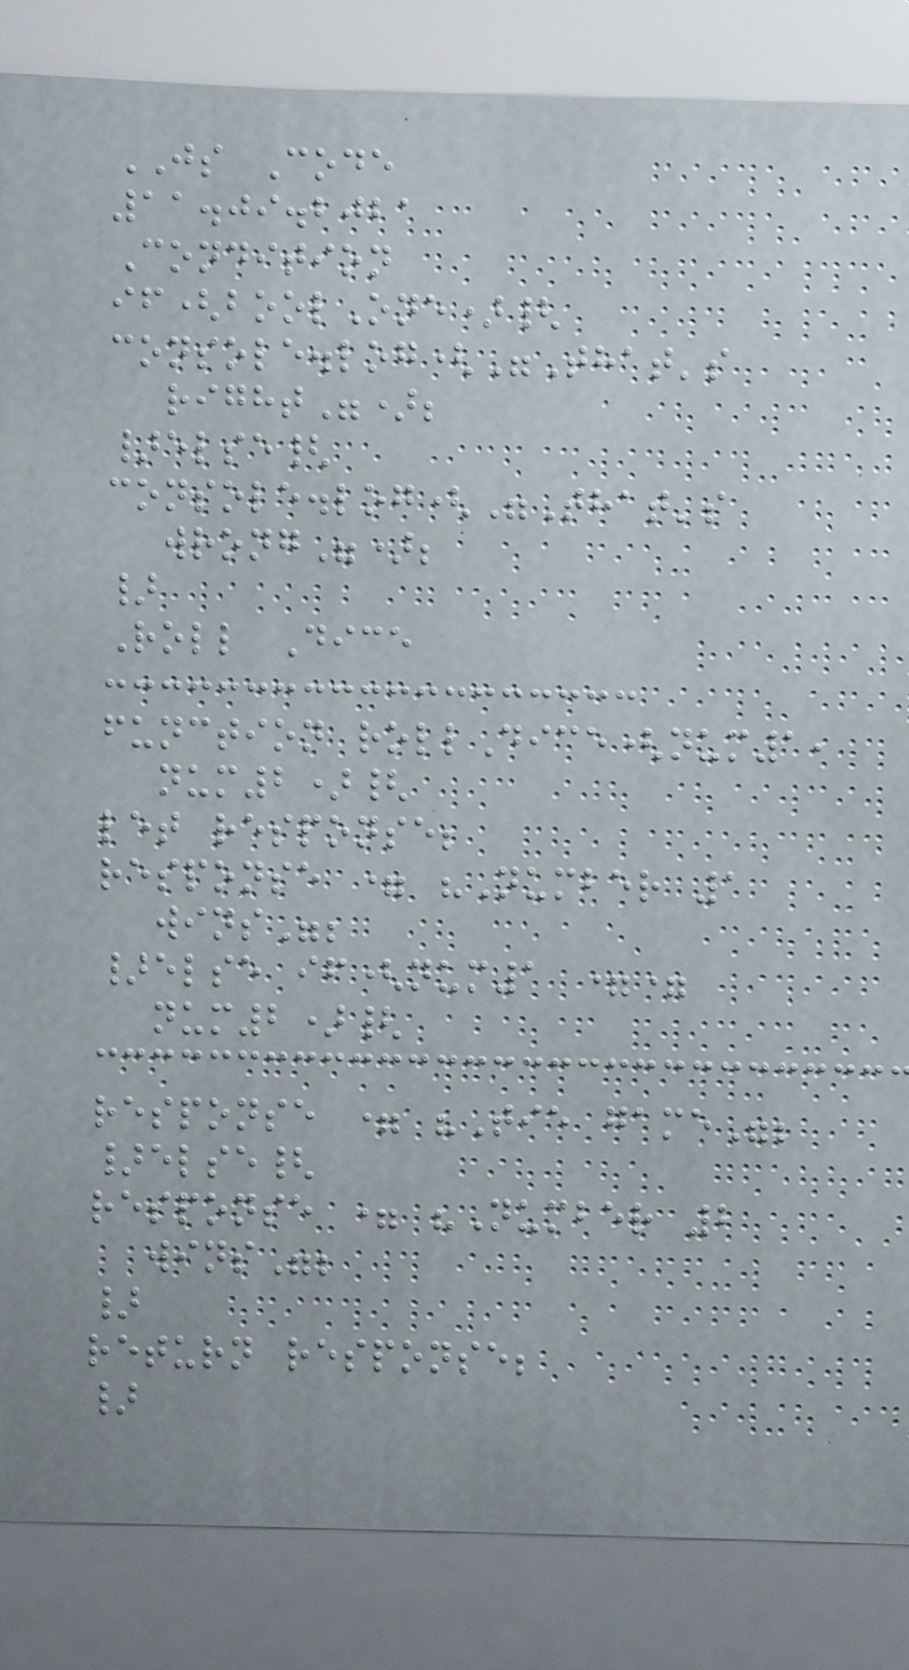JS Code
11.09.2021
Condition
if(boolOne){
console.log("That's
right");
}else{
console.log("That's
wrong");
}
Roll Dice
function rollDice(num1,
num2){
let response;
response = "Number 1
wins";
}else if(num1 ==
num2){
response = "Tie game";
}else{
response = "Number 2
wins";
}
return response;
}
